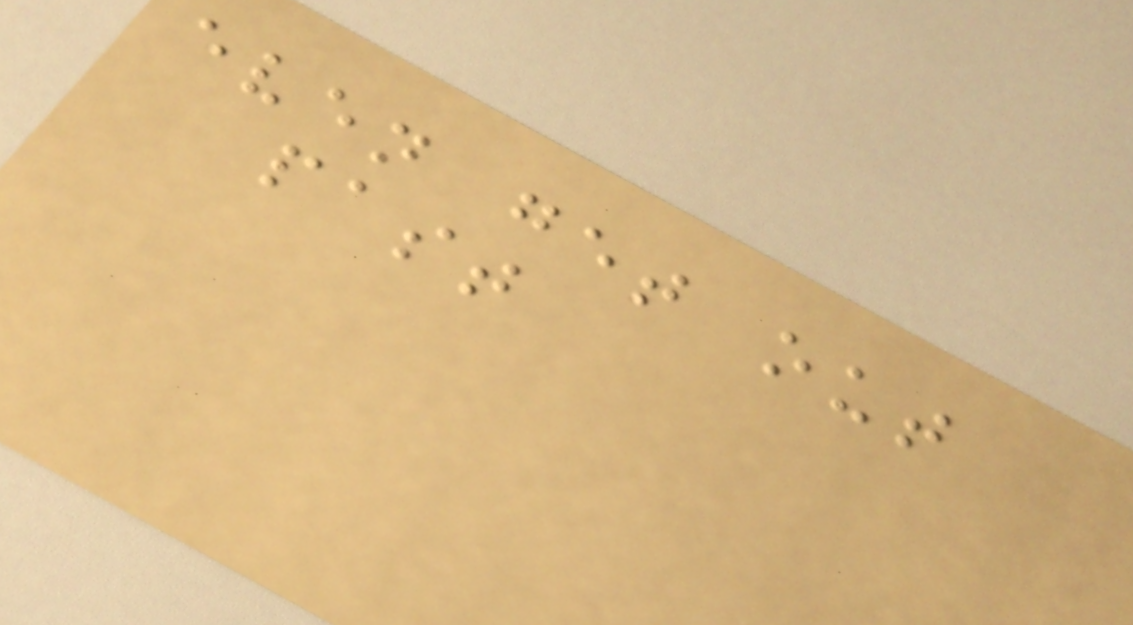even get out
past
